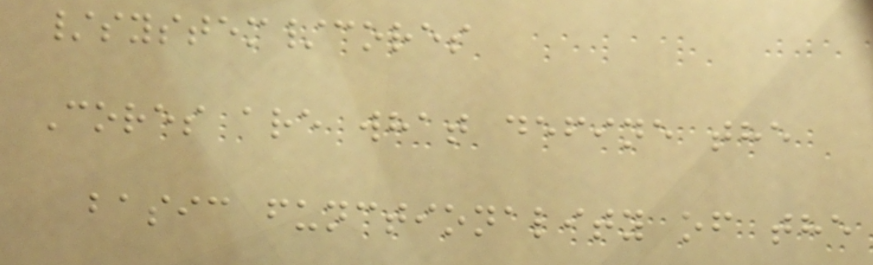/system/cores
Cores are what define the
basic functionality of the
